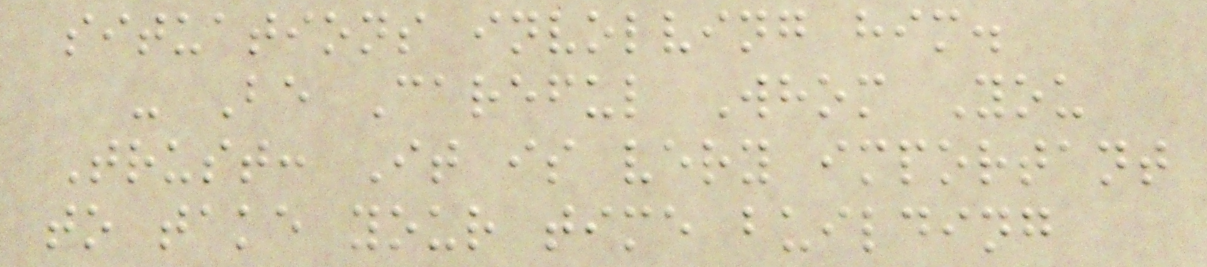situations involving him.
- Be Careful Whom You
Trust: It is very important
to take your time building
